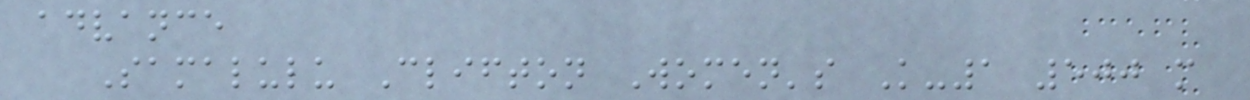advance
Samalulu Clifton Women's K-1 500 m
